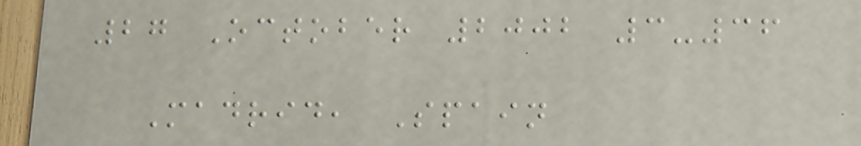27 October 2002 3-36
Madrid, Spain
